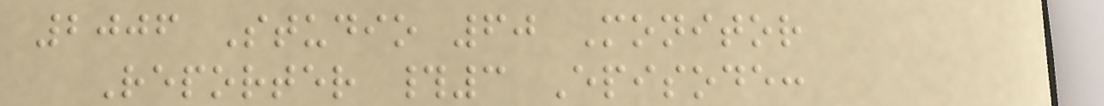2006 Studio 60 Monitor
Reporter #3 Episode:
